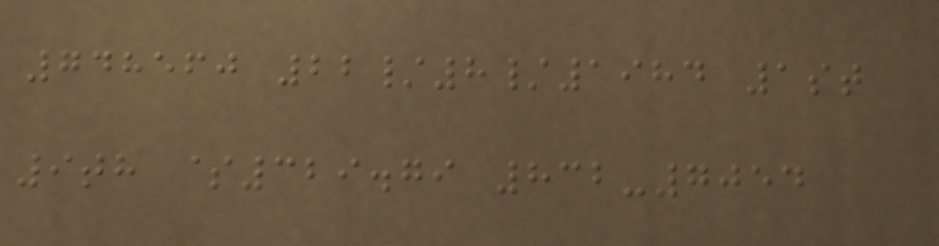748560 22/8/1984 1st
9th $329.79 832-7054
